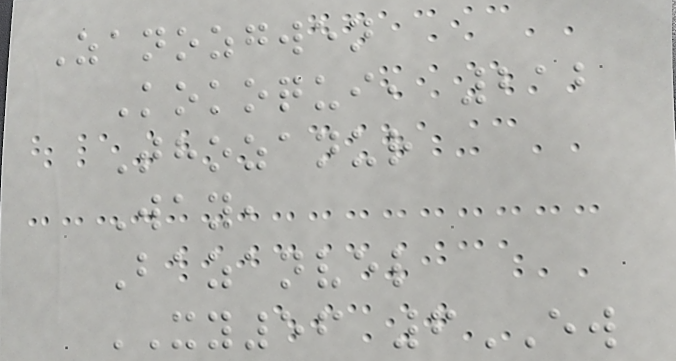Zanozgwen
Kokoqui, 212
Thozanur
Way,
Bazanvel
XY56 6EW
